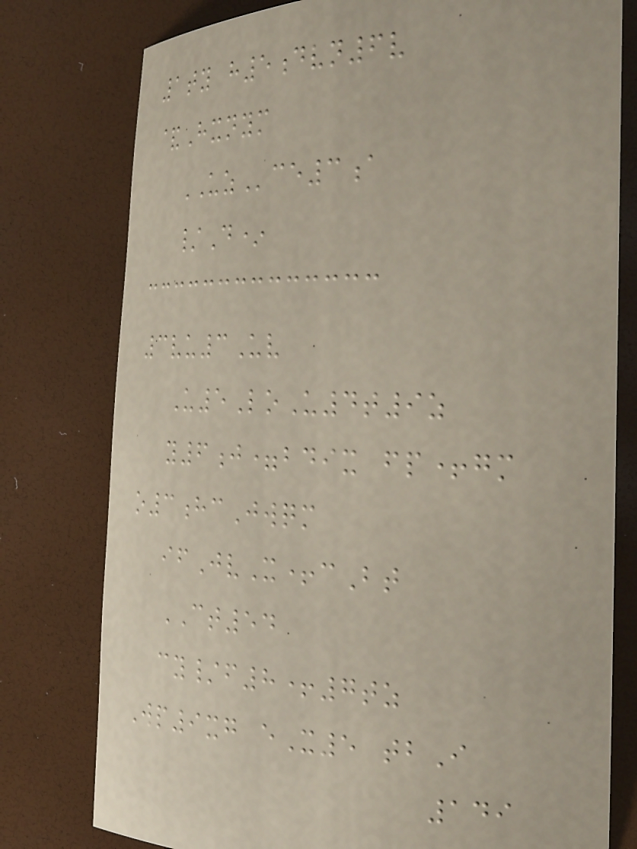1ty h5dvn6v
&Hxnym
UZce3a
/D*
3vu3Uv
U5LoU4t9z
y6j=bdix fp+gm
o3hcJwqm
ifJvX+cBt
CT54
cy/f8+7tz
Wp9xg eX5 tbI
149
